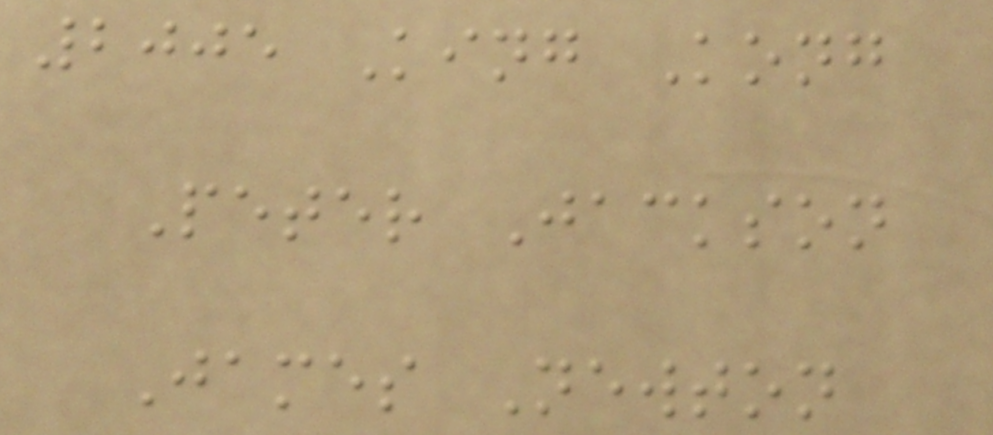2005 King Kong
Peter Jackson
James Newton
